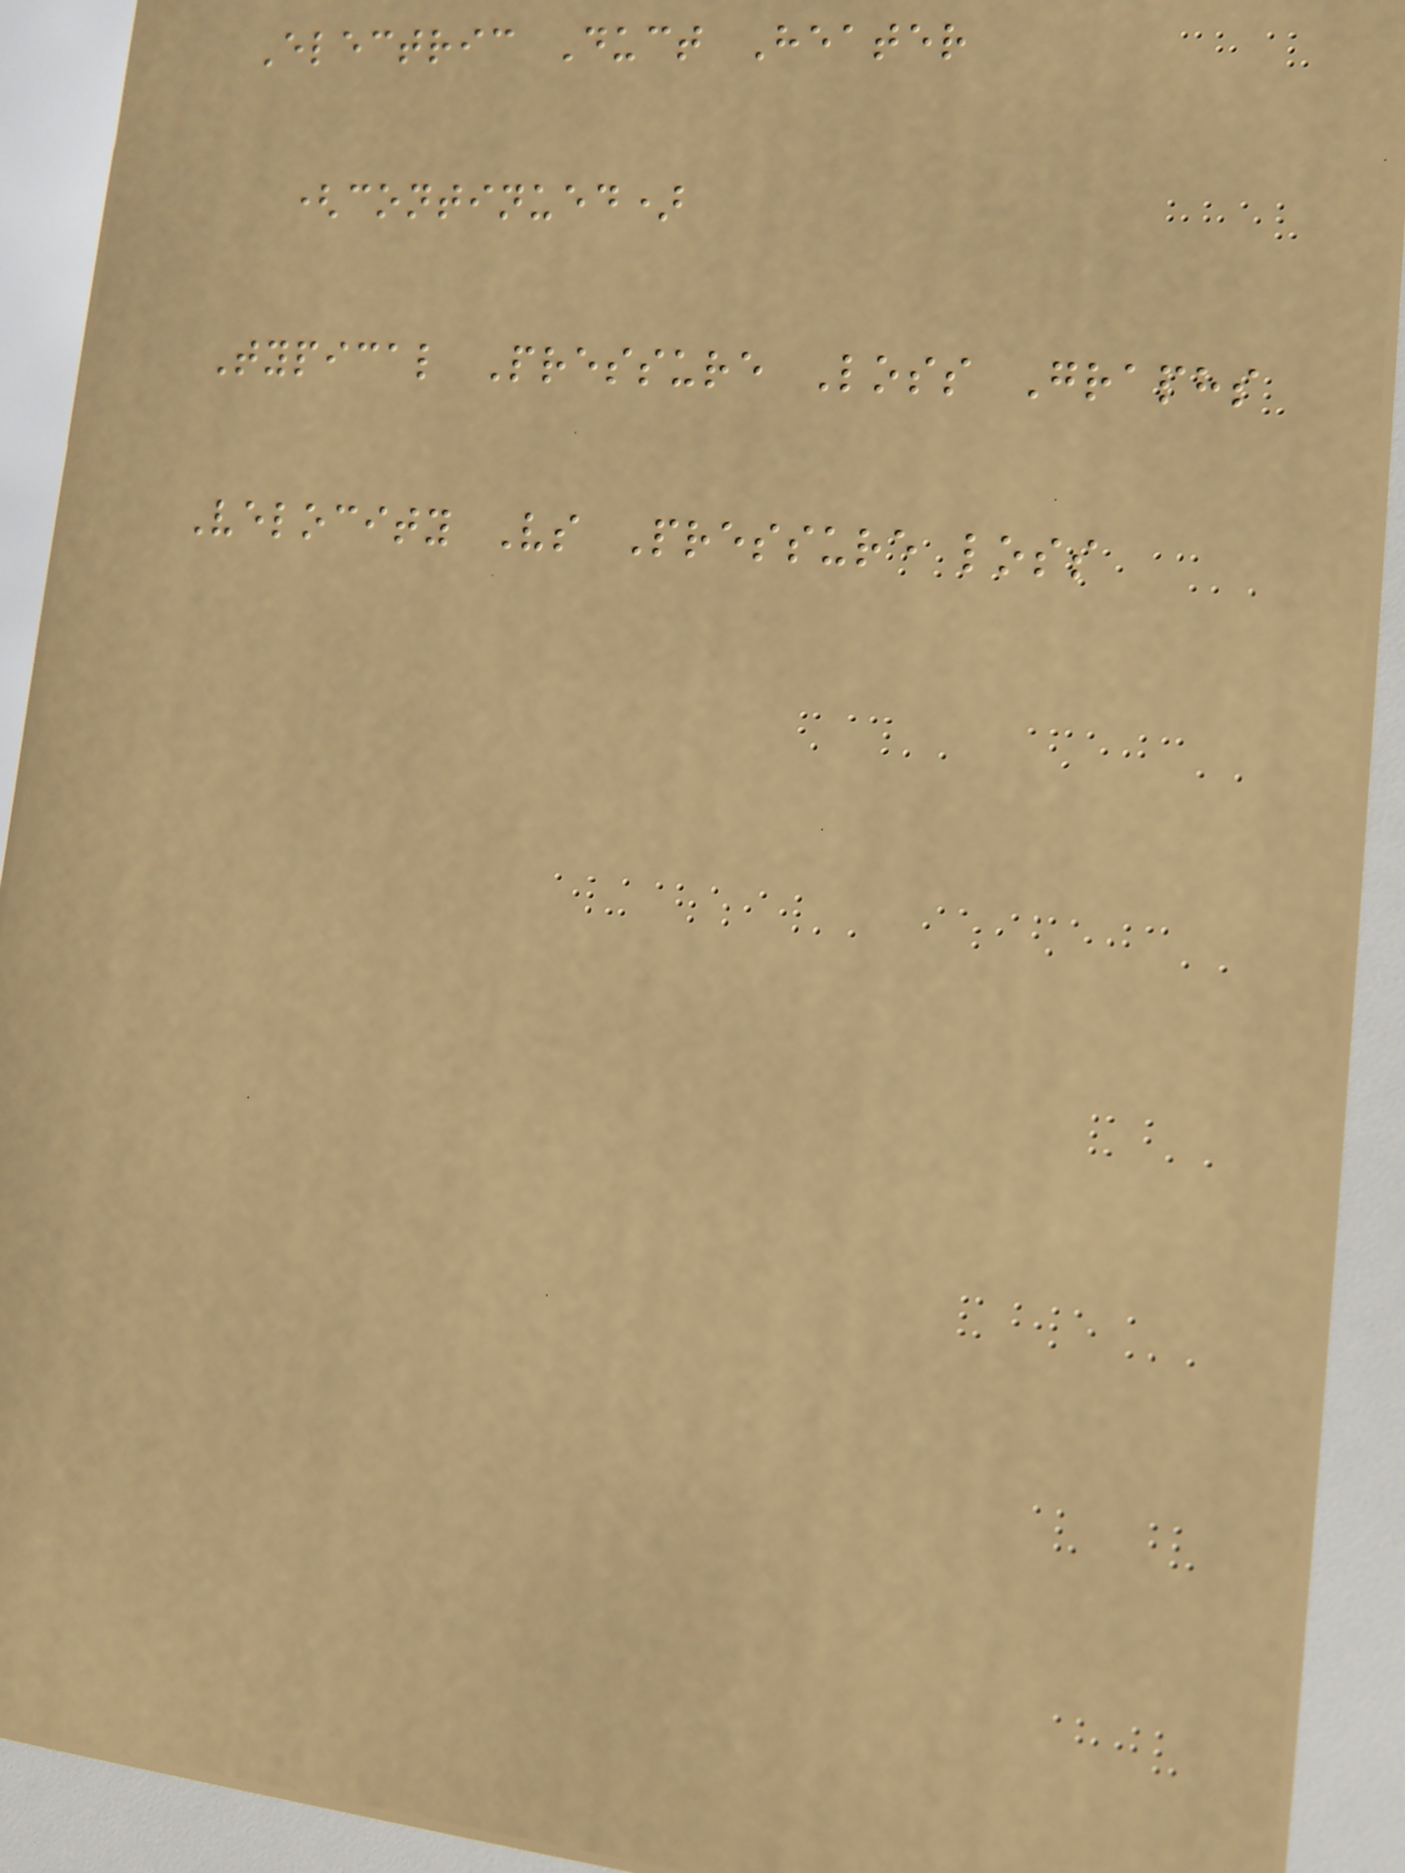Electric Duct Heater
(continued)
Typical Pressure Loss Graphs
Velocity Vs Pressure loss
